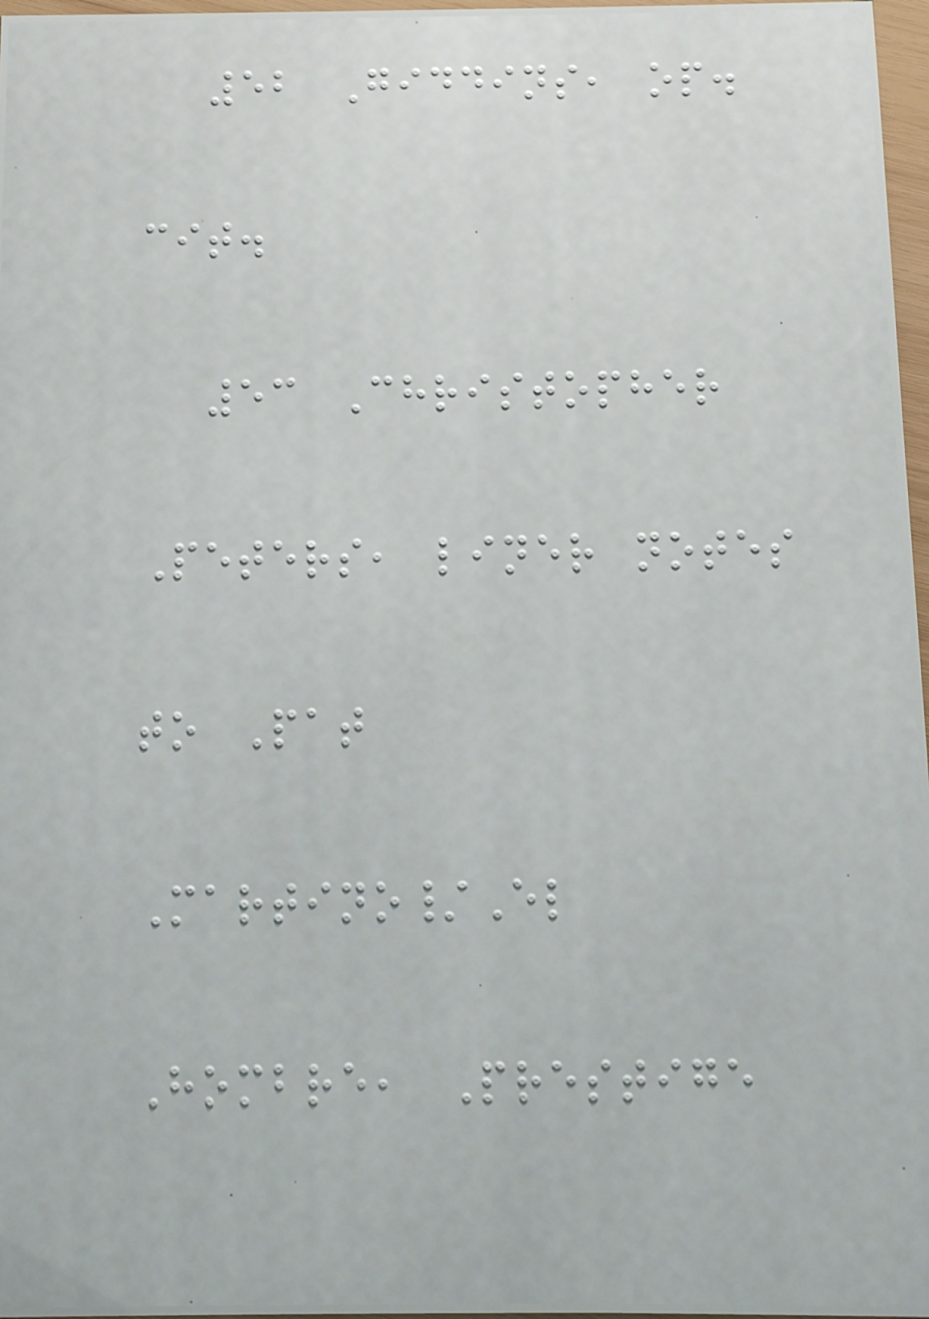52 Giddins, op.
cit.
53 Christopher
Peters, liner notes
to Pat
Martino/El
Hombre, Prestige
